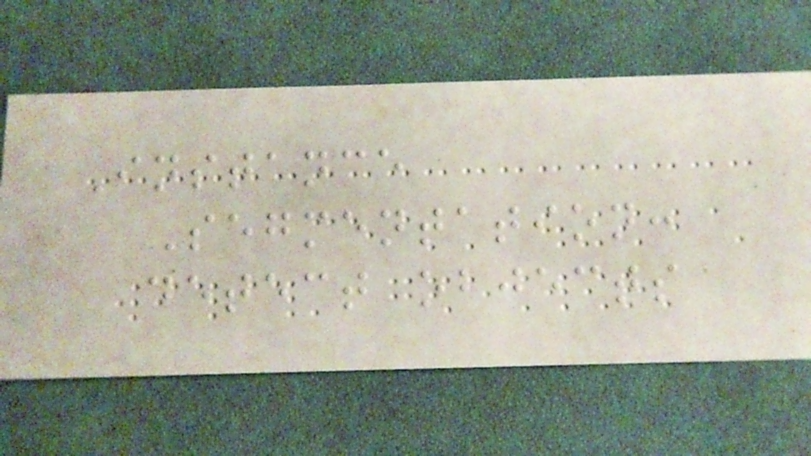Instance
Segmentation:
detect objects
